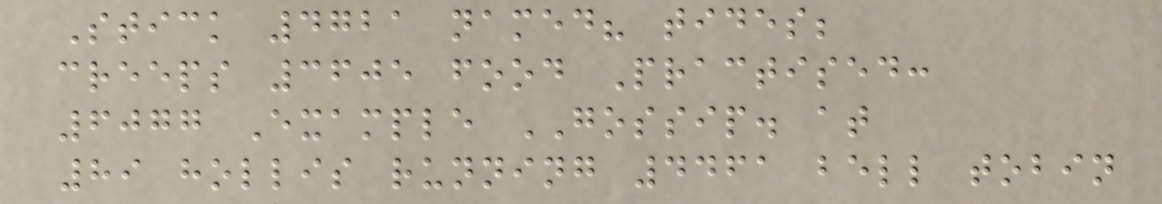Stick 4721 named? tides;
creeps 3605 food Practised:
6077 Example GOSSIP. at
89 hollis running 4461 bell tobin
